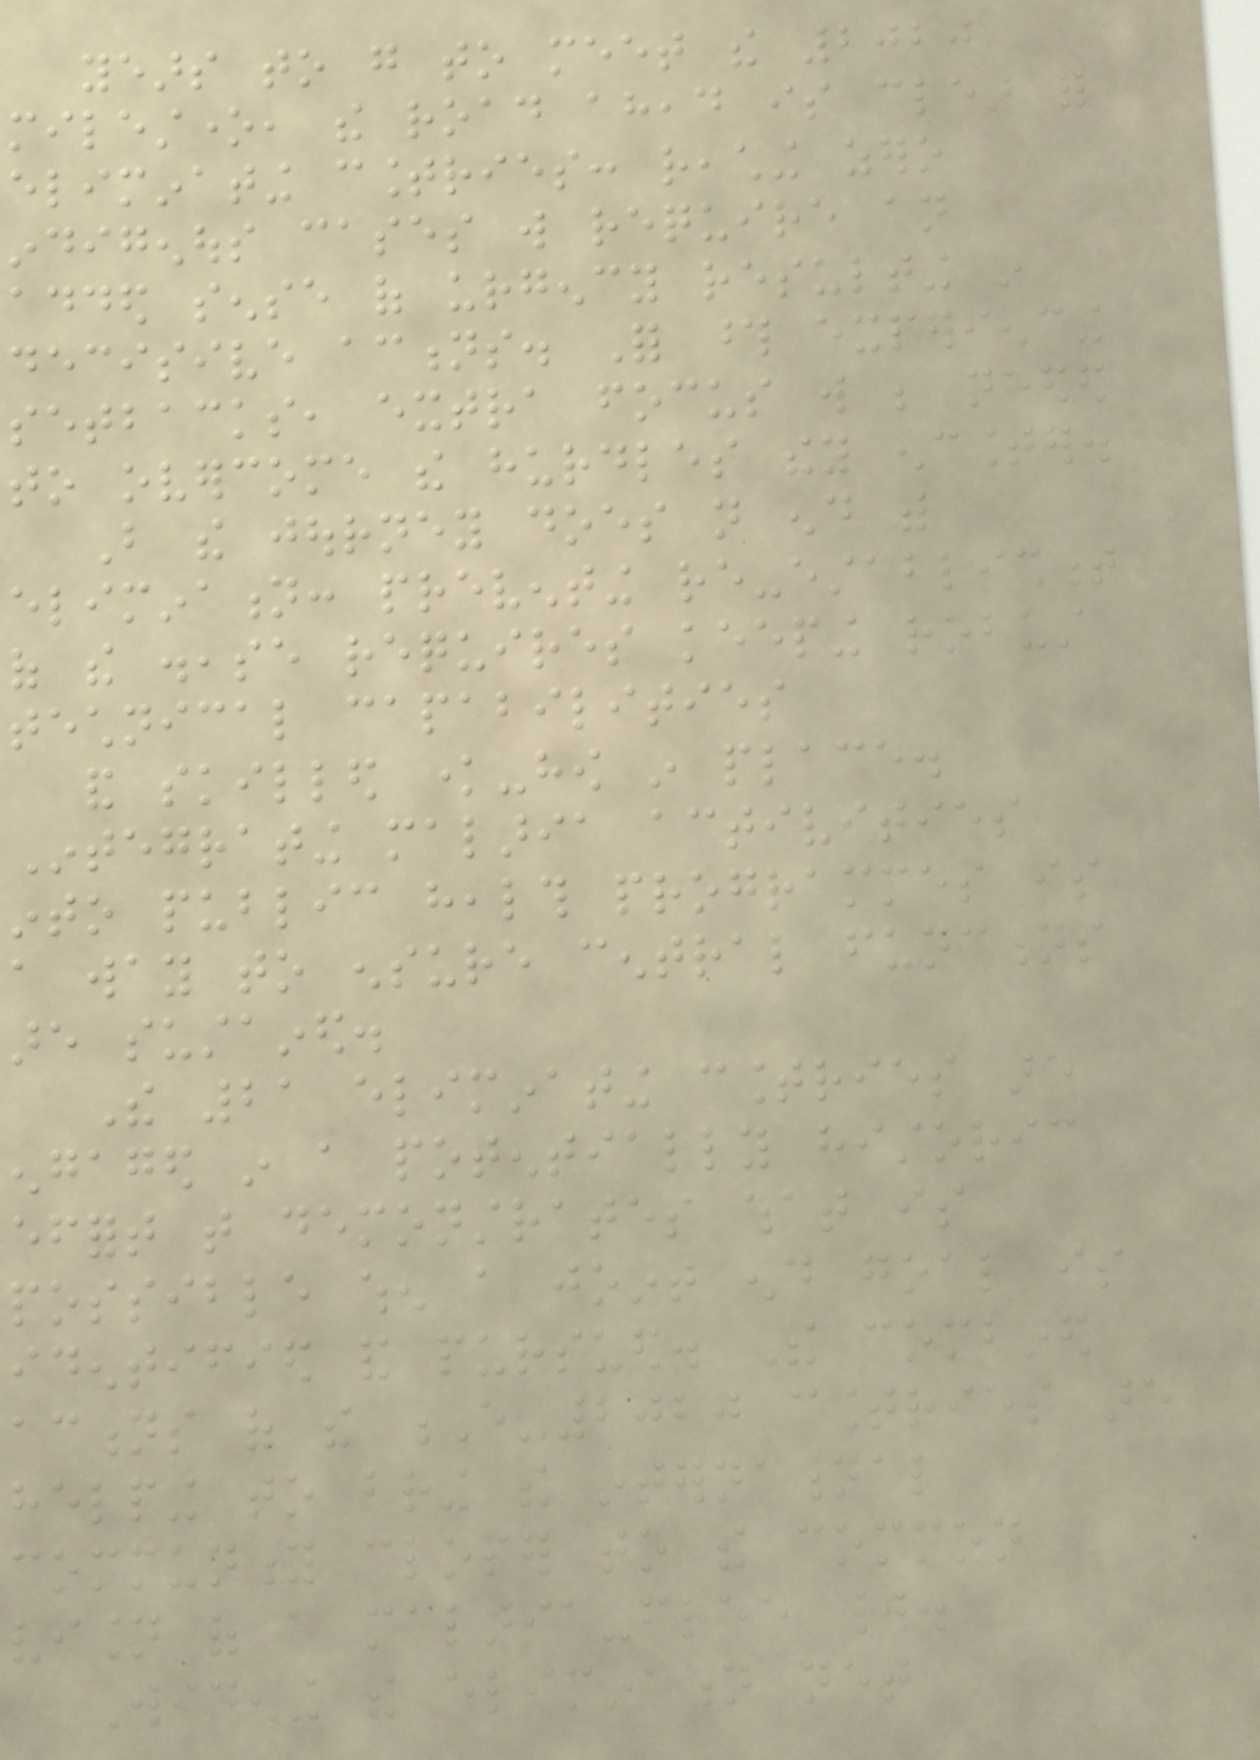years to go to meet the 2020
milestone, the road ahead is clear for
eliminating countries: reaching zero
indigenous cases will require an
added sense of urgency resulting in
decisive actions. For those experiencing
setbacks, extra focus will be needed
to overcome the hurdles they encounter.
But the journey does not end with
elimination: preventing re-establishment
of the disease requires keeping robust
technical capabilities
and skilled know-how in place.
Integrating malaria activities
into public health programmes is
a way to ensure central functions
are sustained.
The 21 eliminating countries are
engaged in a potentially historic
effort that demonstrates what is
possible when a joint end goal is
identified and pursued. The combined
actions of the E-2020 countries are
helping to bring the international
community closer to the common
vision of a malaria-free world.
Widening the elimination net
